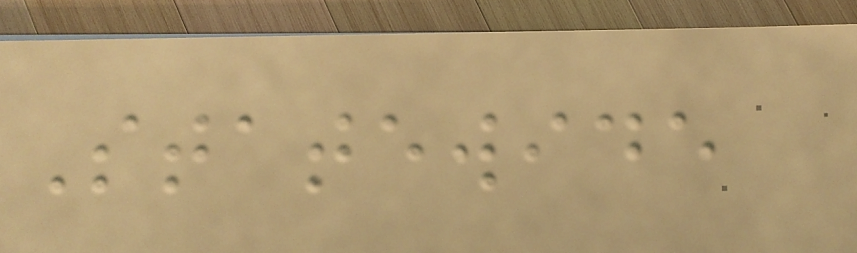Statewide
